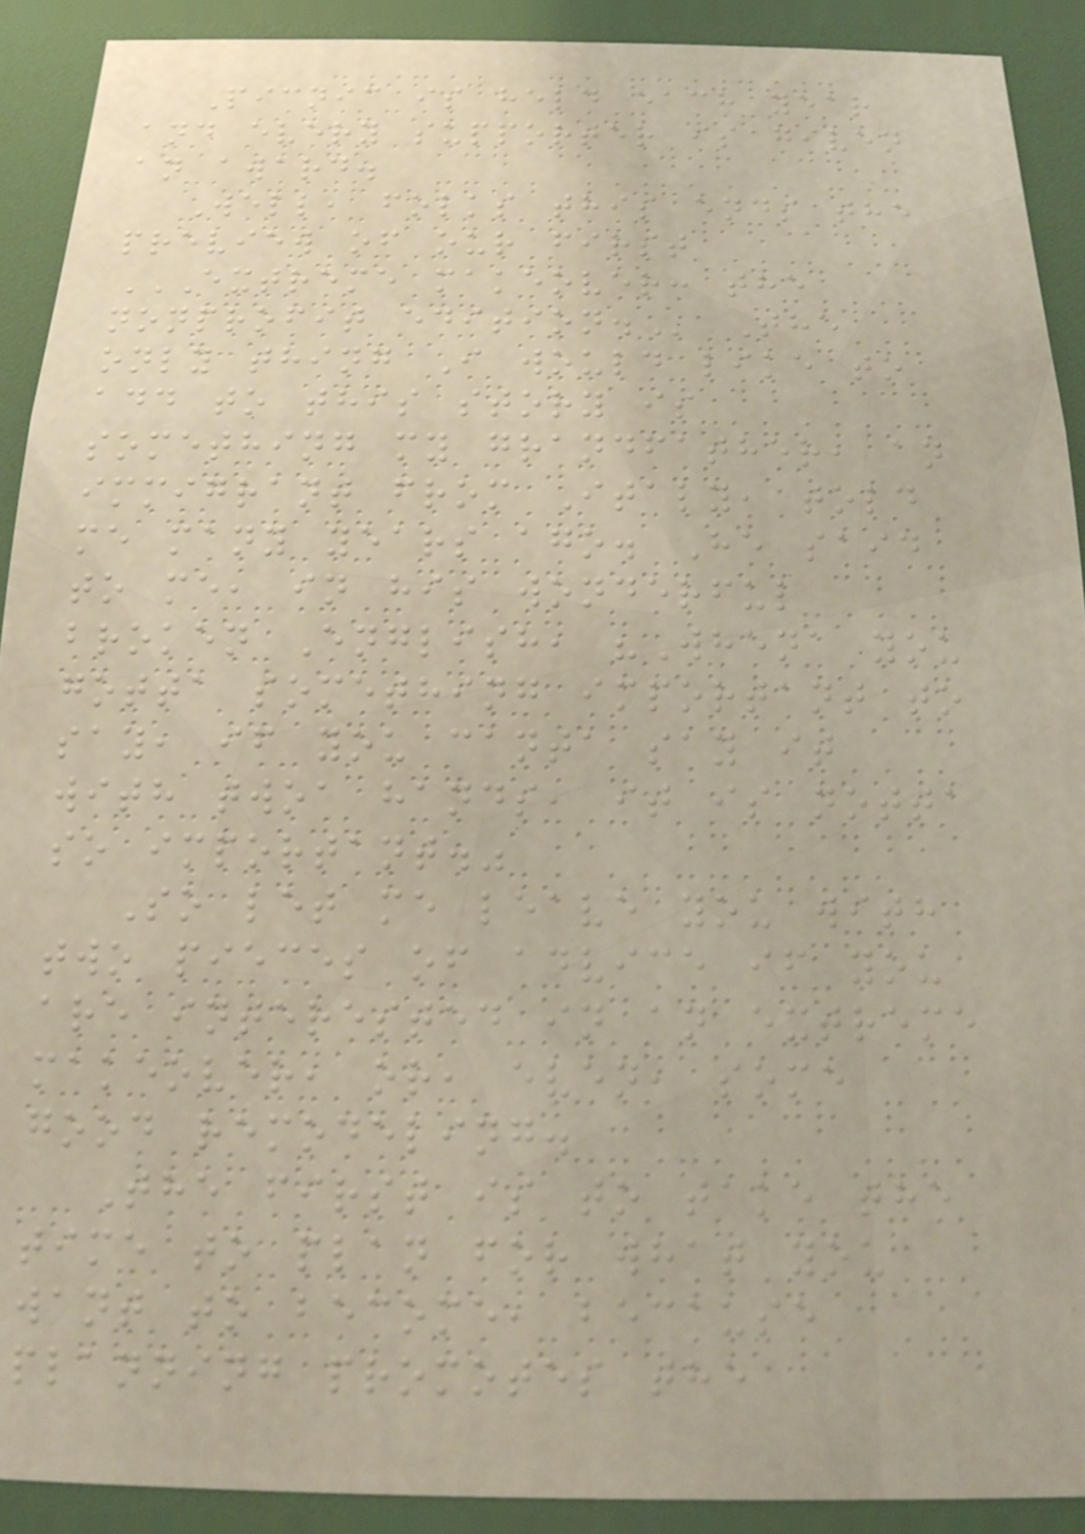Picnic is held each year
and every supporter is given
an award.
Well, folks this ends the
preview of our first
EXTREME MAKEOVER: THE
NONPROFIT EDITION. The
only thing I would like to
add to this story is
something my grandfather, an
immigrant from Italy, told
me many years ago. He said
to me, in his wonderful
broken English, "Whena you
gotta something important to
say, if you canta say it
with twoa hands, it is notta
so important."
So let me leave you with
two pieces of advice if you
are interested in an extreme
makeover, or, even, some
good remodeling.
The first is to take the
time to plan for what you
want to become, because
planning promotes the
